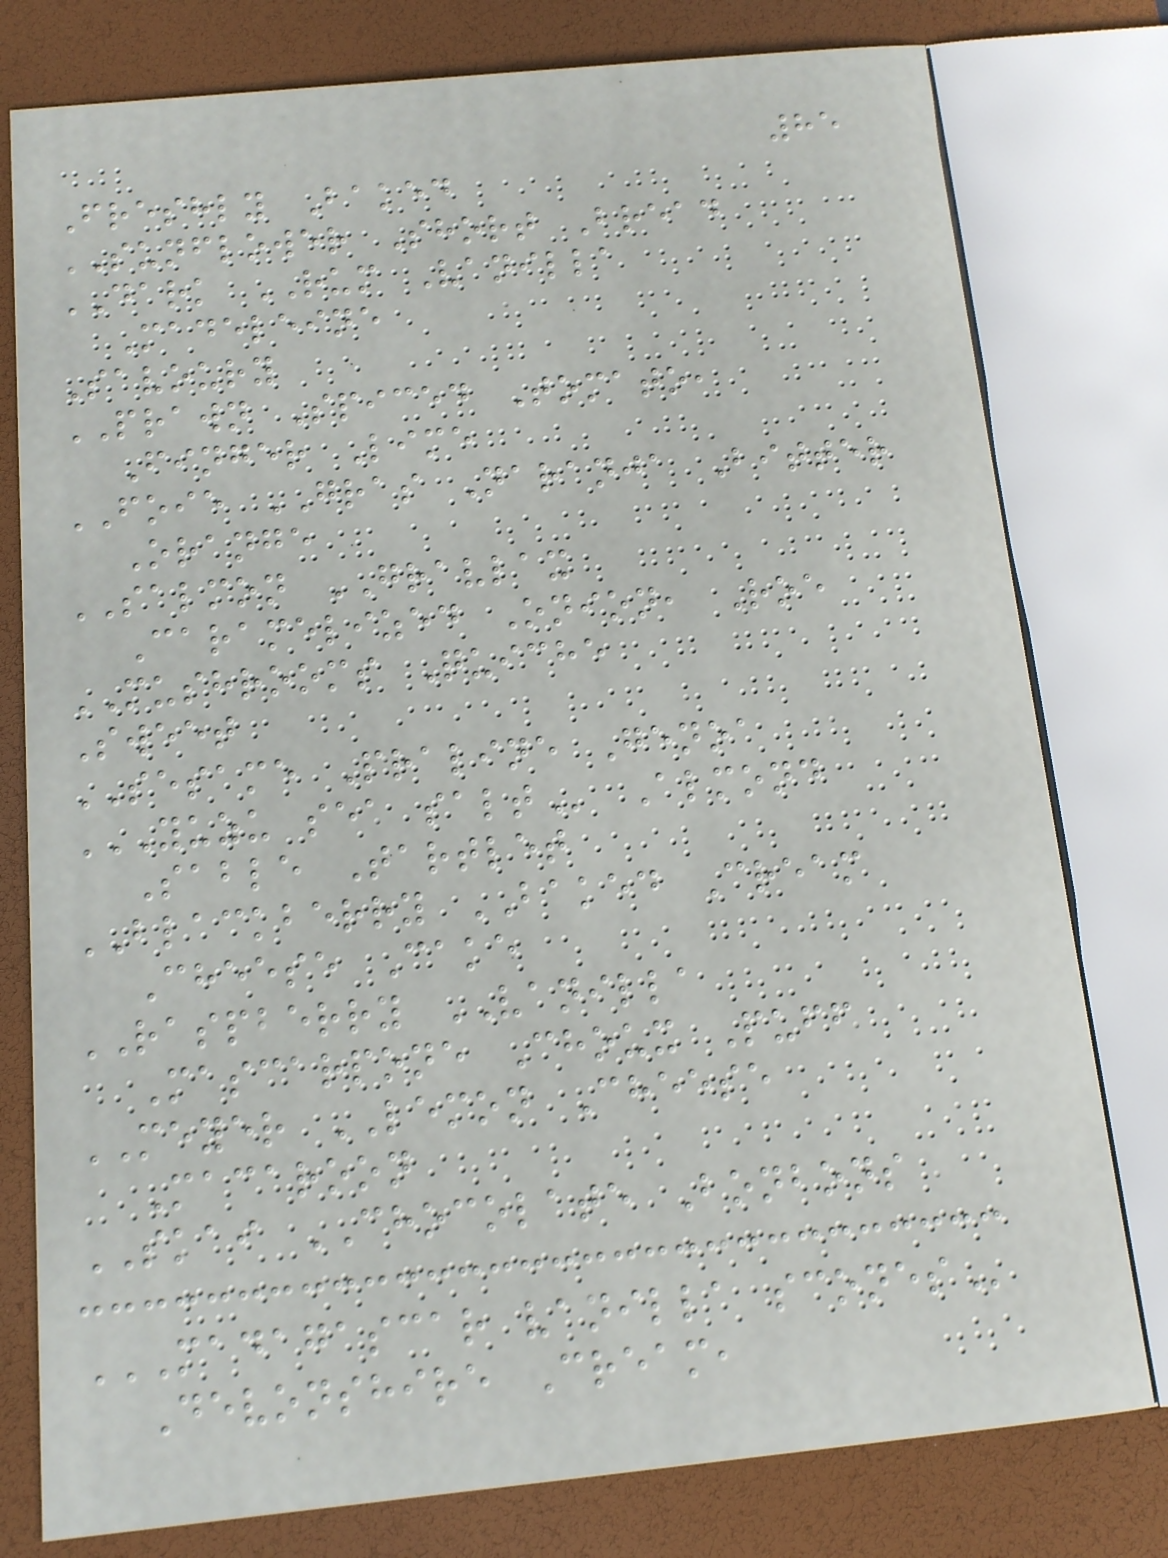85
Freshly Baked
SUNFLOWER Short Bread
DARK RUM Vanilla
Madeleine
Savoury
PRAWN Spiced Tomato,
Finger Lime
FOIE GRAS Naranja Bitter
Orange
SALMON GRAVLAX
Caramelized Onion, Roe
MUSHROOMS Quiche
Sweet
SESAME Praline Genoa
YUZU SEA SALT Almond
Sable Tartlet
BLACKBERRY BAKED Cream
Cheese Cake
RASPBERRY VANILLA
Mascarpone Choux Puff
MEYER LEMON Cheese
Macaroon
SKAI CHOCOLATE Bonbons
MADAGASCAR VANILLA SCONES
Devonshire Cream,
